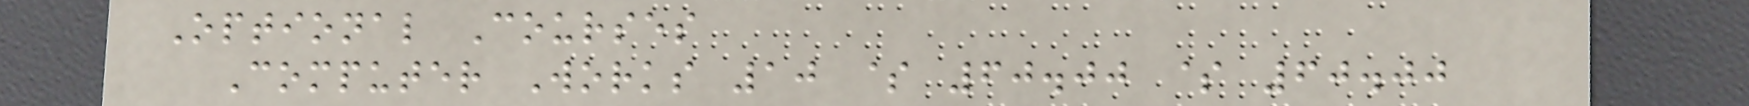Optional Courses
Computer Works 10 $ 60.00 $ 60.00
